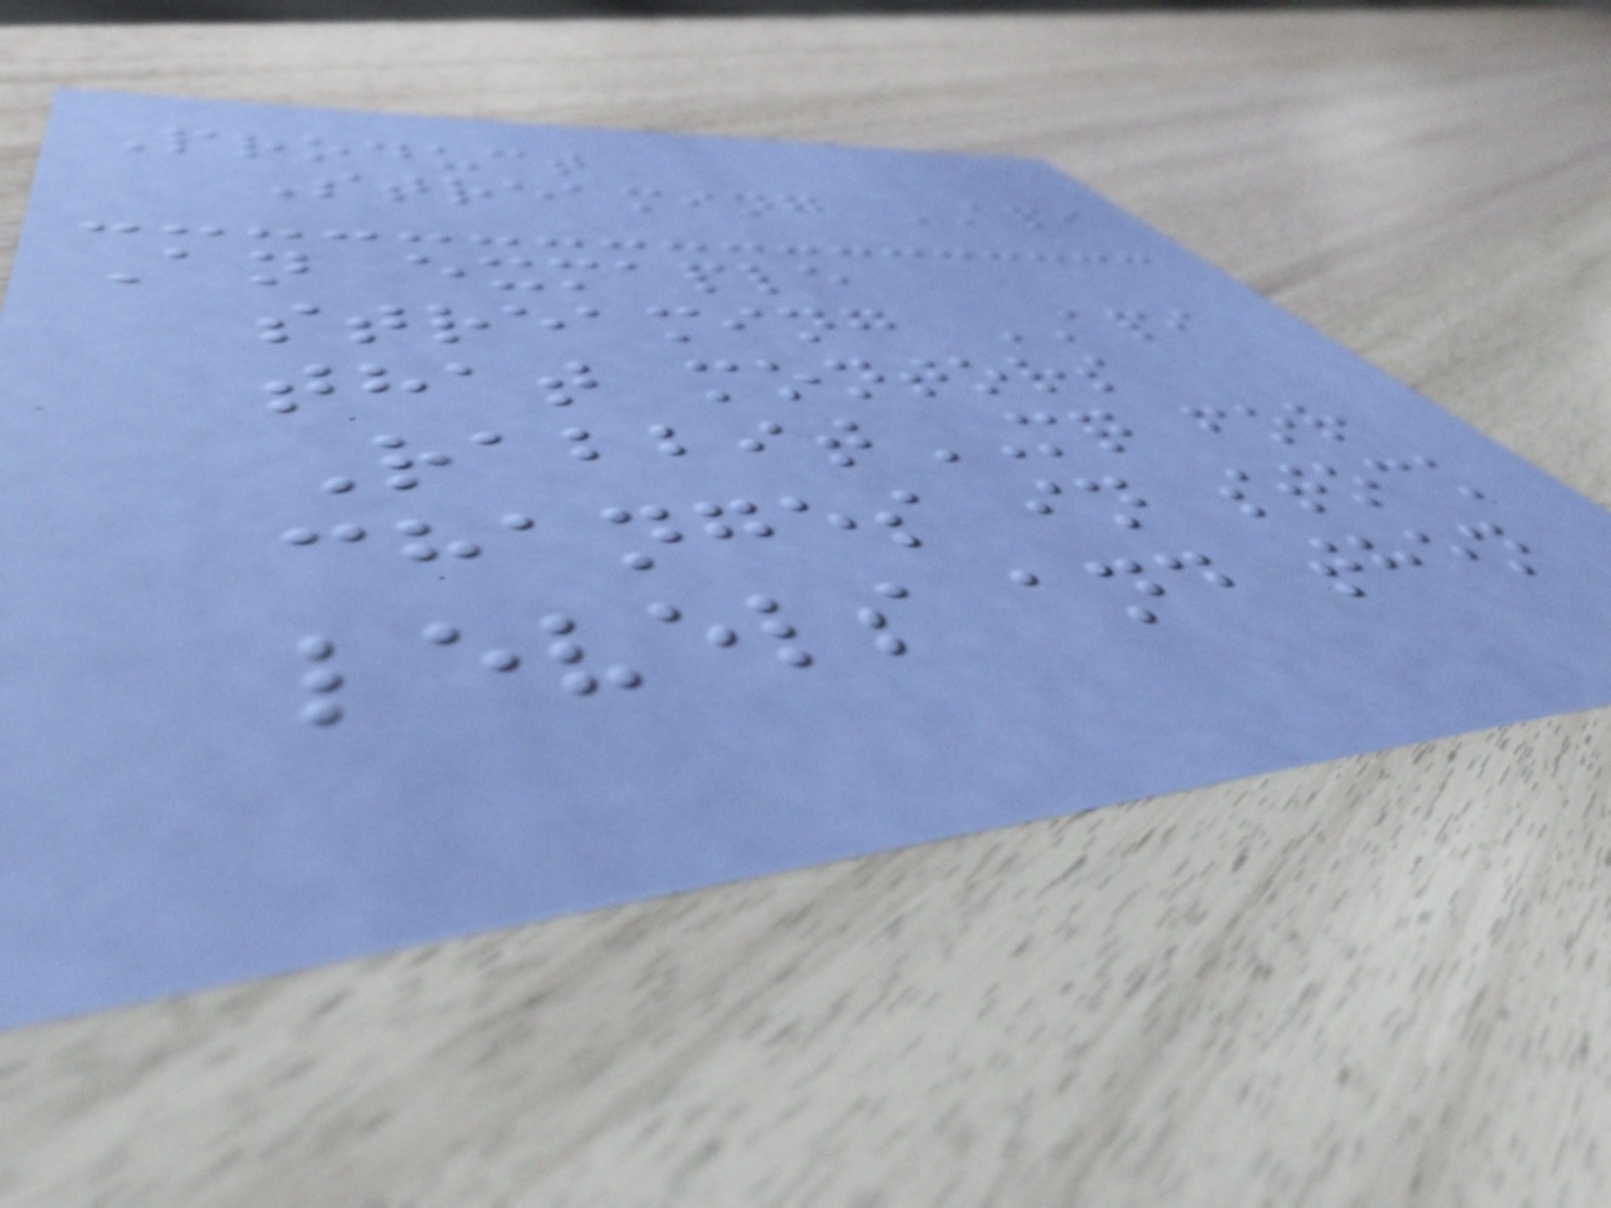Product
Streaming API
An exmaple
streaming API
that montors
RabbitMQ for
changes in stock
levels and then
